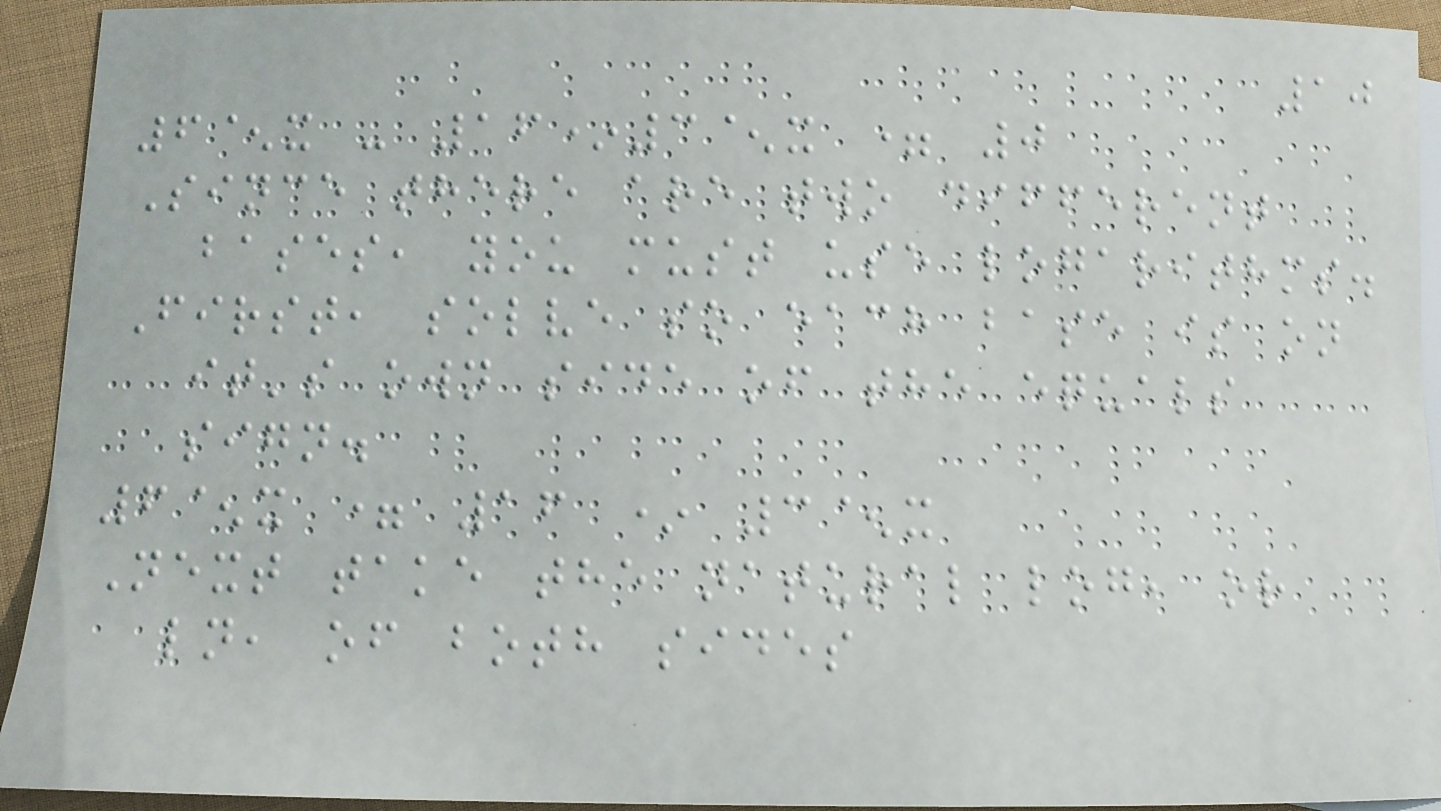10
6^x - 16*3^x = 0
Since there are two different
bases, you must use logarithms.
First, solve so each base is on
it's own side of the equals
sign.
6^x = 16 * 3^x
Next take the natural log, or
ln, of both sides
